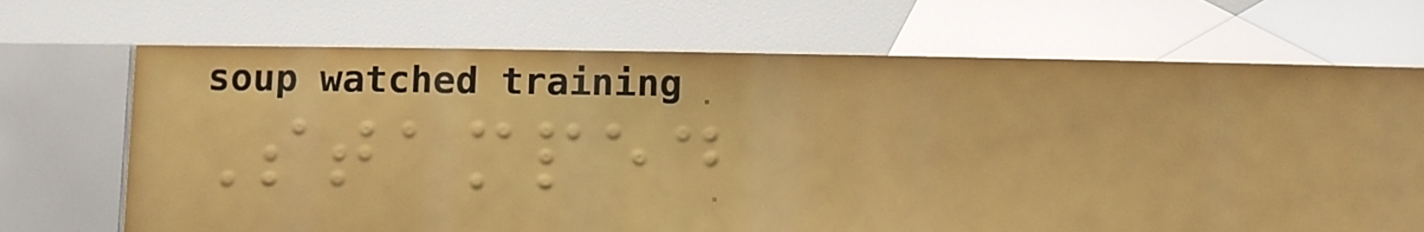Stamped
